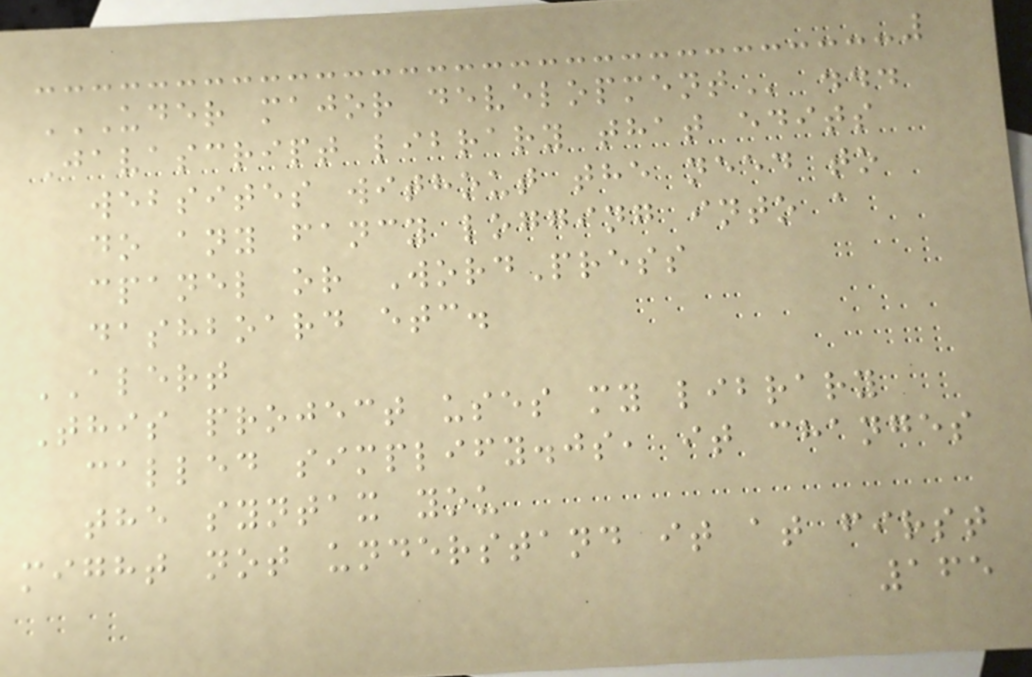UDER MAJOR DEVELOPMENT ...
Javascript library that edits
websites without the need to
do any fancy logging into a
cpanel or WordPress
dashboard etc.
ALERT
This project uses my library
called simplify.js, it changes
the syntax you
might not understand it at first
165
